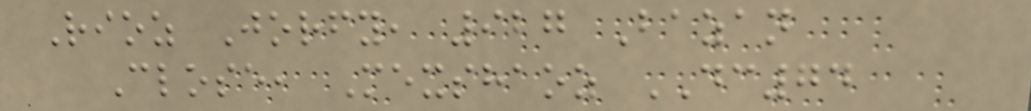Rioz Jorfy, 927 Bazan
Close, Mexshaoz DC74
